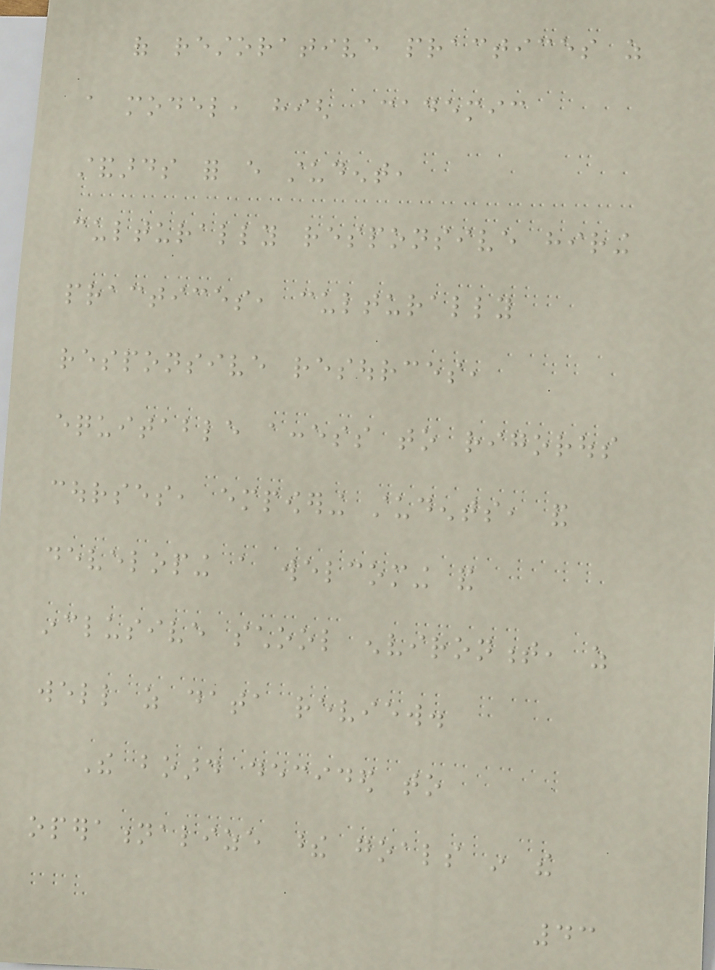of restorative practices as
a model, high academic
standards for every student,
culturally responsive hiring
practices, culturally
responsive resources,
equitable access to rigorous
courses, empowering students, and
developing a welcoming and
inclusive school environment, as
well as data review.
The board decided to
operationalize these goals in the
43
